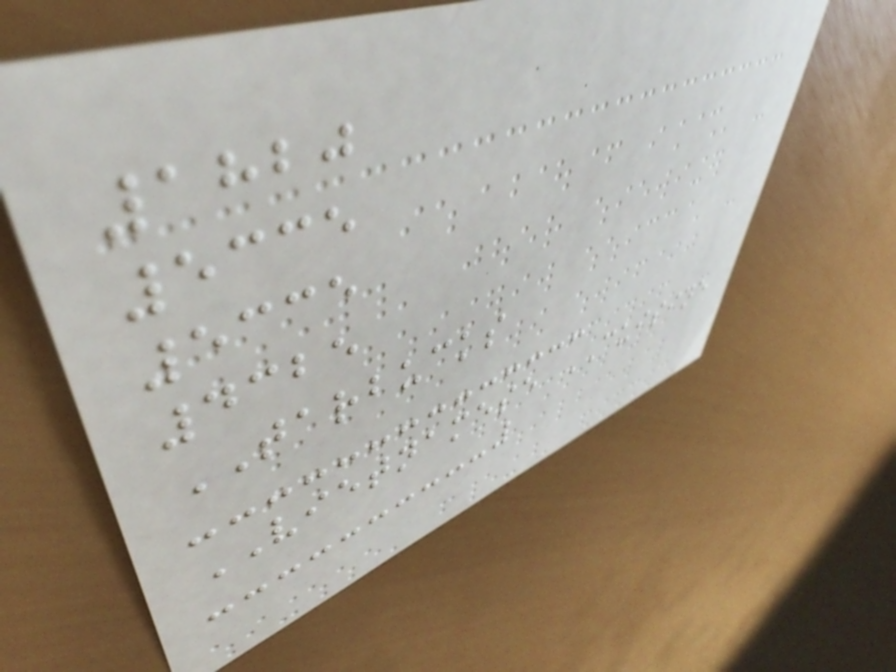1820
5335
5335
4325
TARBUCKS
VIETNAMESE CUISINE
